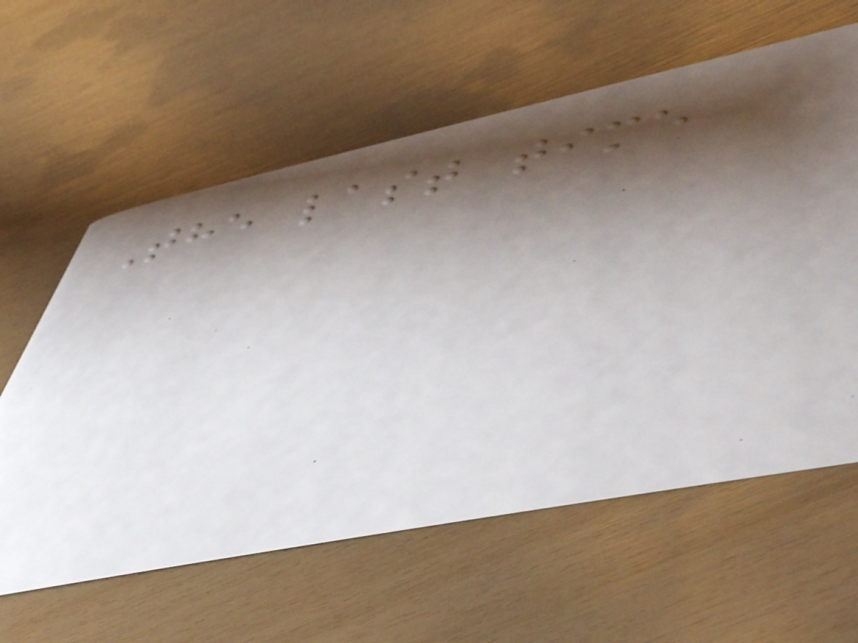The last time
